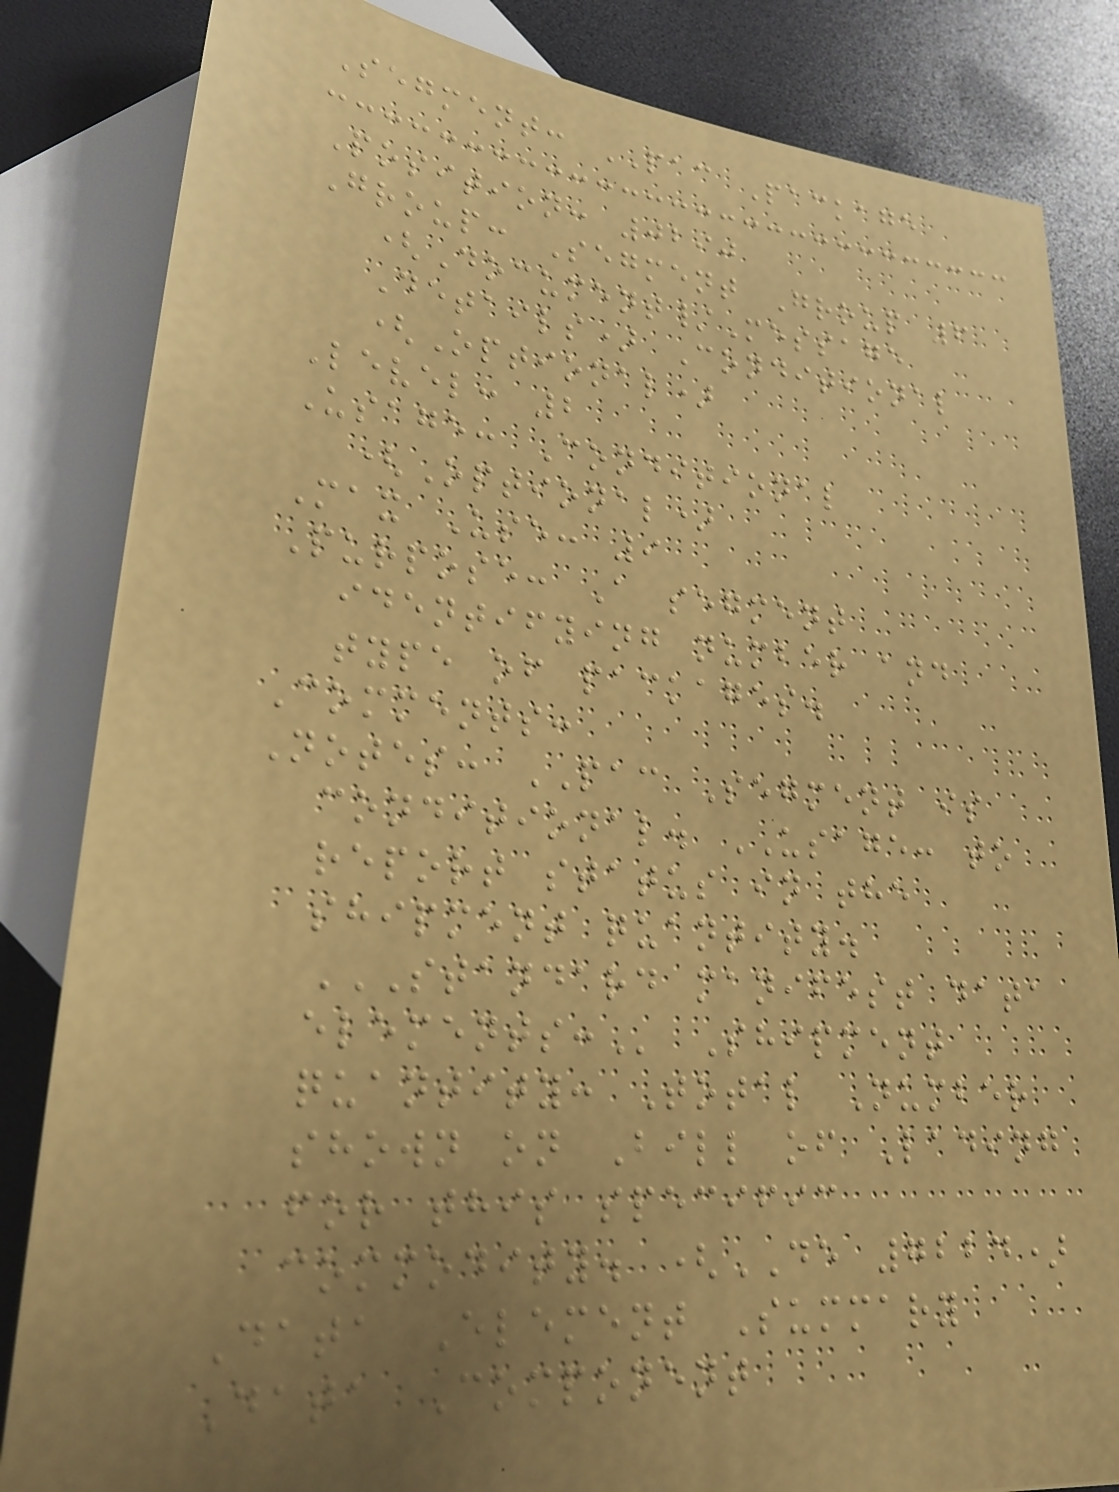Segment: PAC Package
Position: 0290
Group: Segment Group 6
(Document/Message
Details) Conditional
(Optional)
Level: 2
Usage: Conditional
(Optional)
Max Use: 9
Purpose: A segment
identifying number and
type of packages.
Comments:
Notes: PAC Segment is
conditional. USAGE: to
report status in the
shipment quantity.
STANDARD MANIFEST DATA
ELEMENTS: Shipment
quantity: Total Number
shown on Bill of Lading
for this specific
commodity. (DE 7224)
Data Element Summary
Data Component
